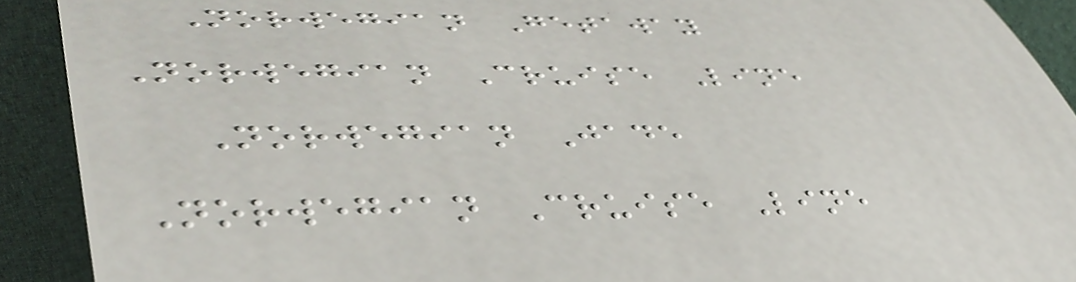Norwegian Getaway
Norwegian Cruise Line
Norwegian Jade
Norwegian Cruise Line
